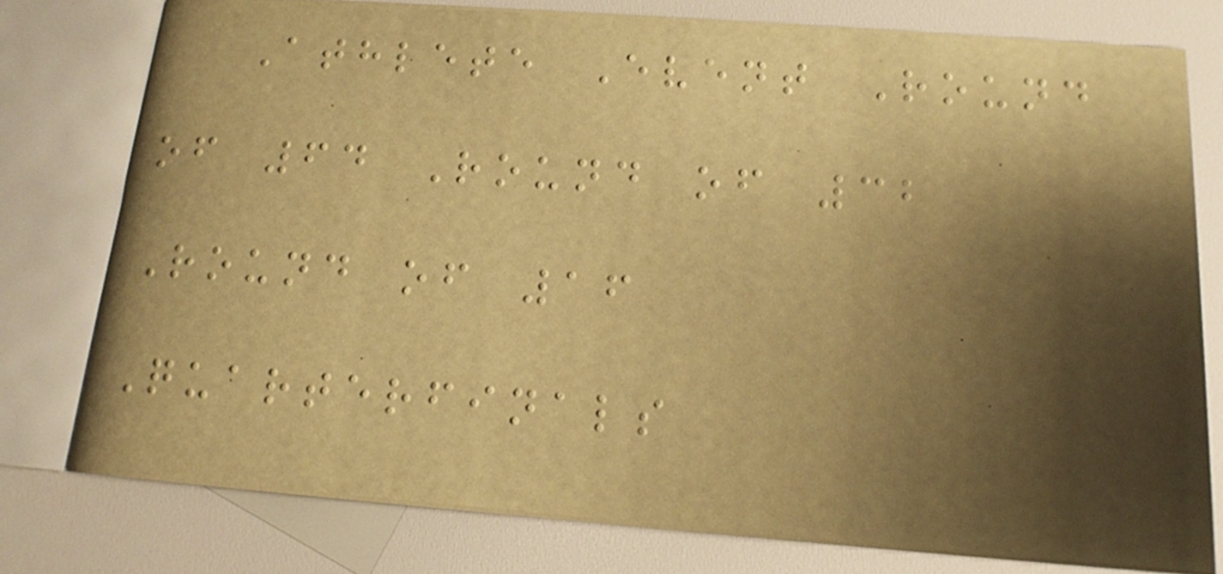Athlete Event Round
of 64 Round of 32
Round of 16
Quarterfinals
